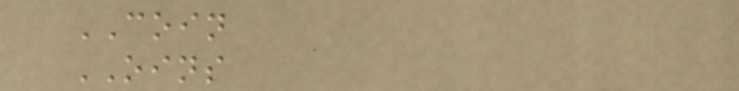COIN
OINS
